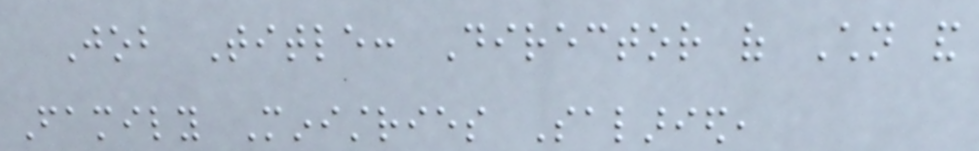Job Title: Director of Children and
Family Ministries Salaried,
